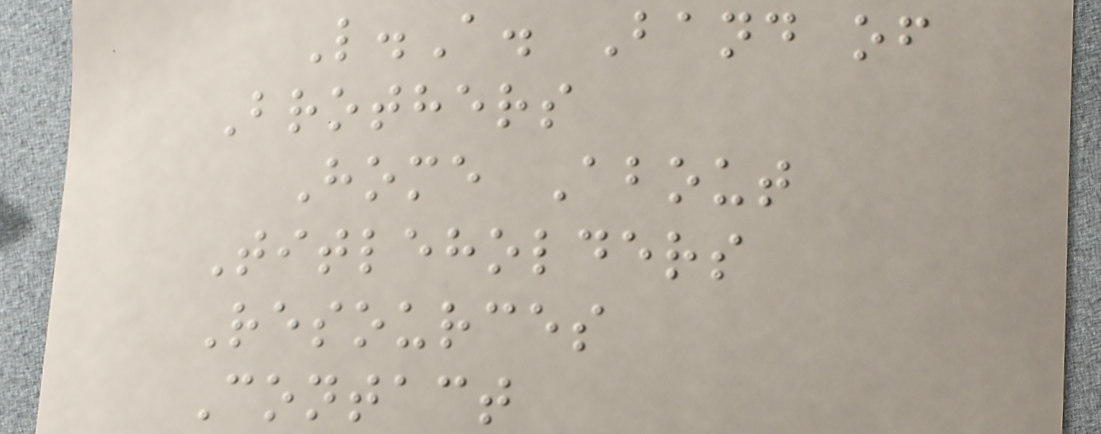L.A. Band of
Brothers
Home About
Titleholders
Resources
Contact
